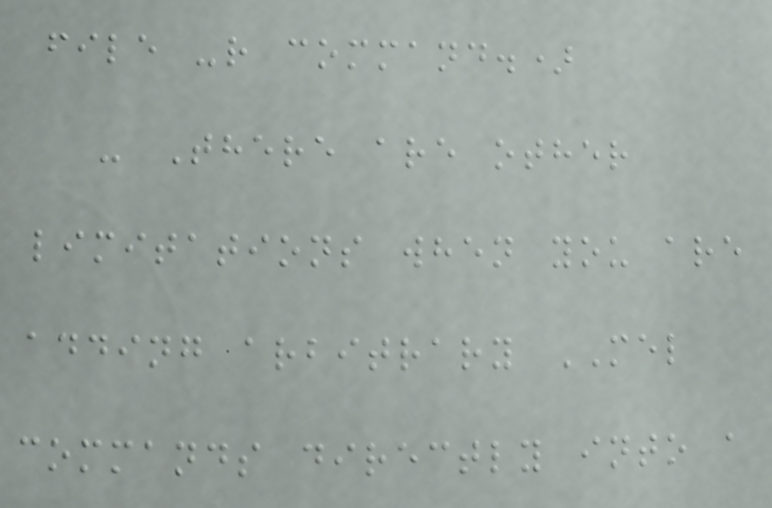file -r command.)
- There are other
limitations when you are
adding arbitrary MEL
commands directly into a
